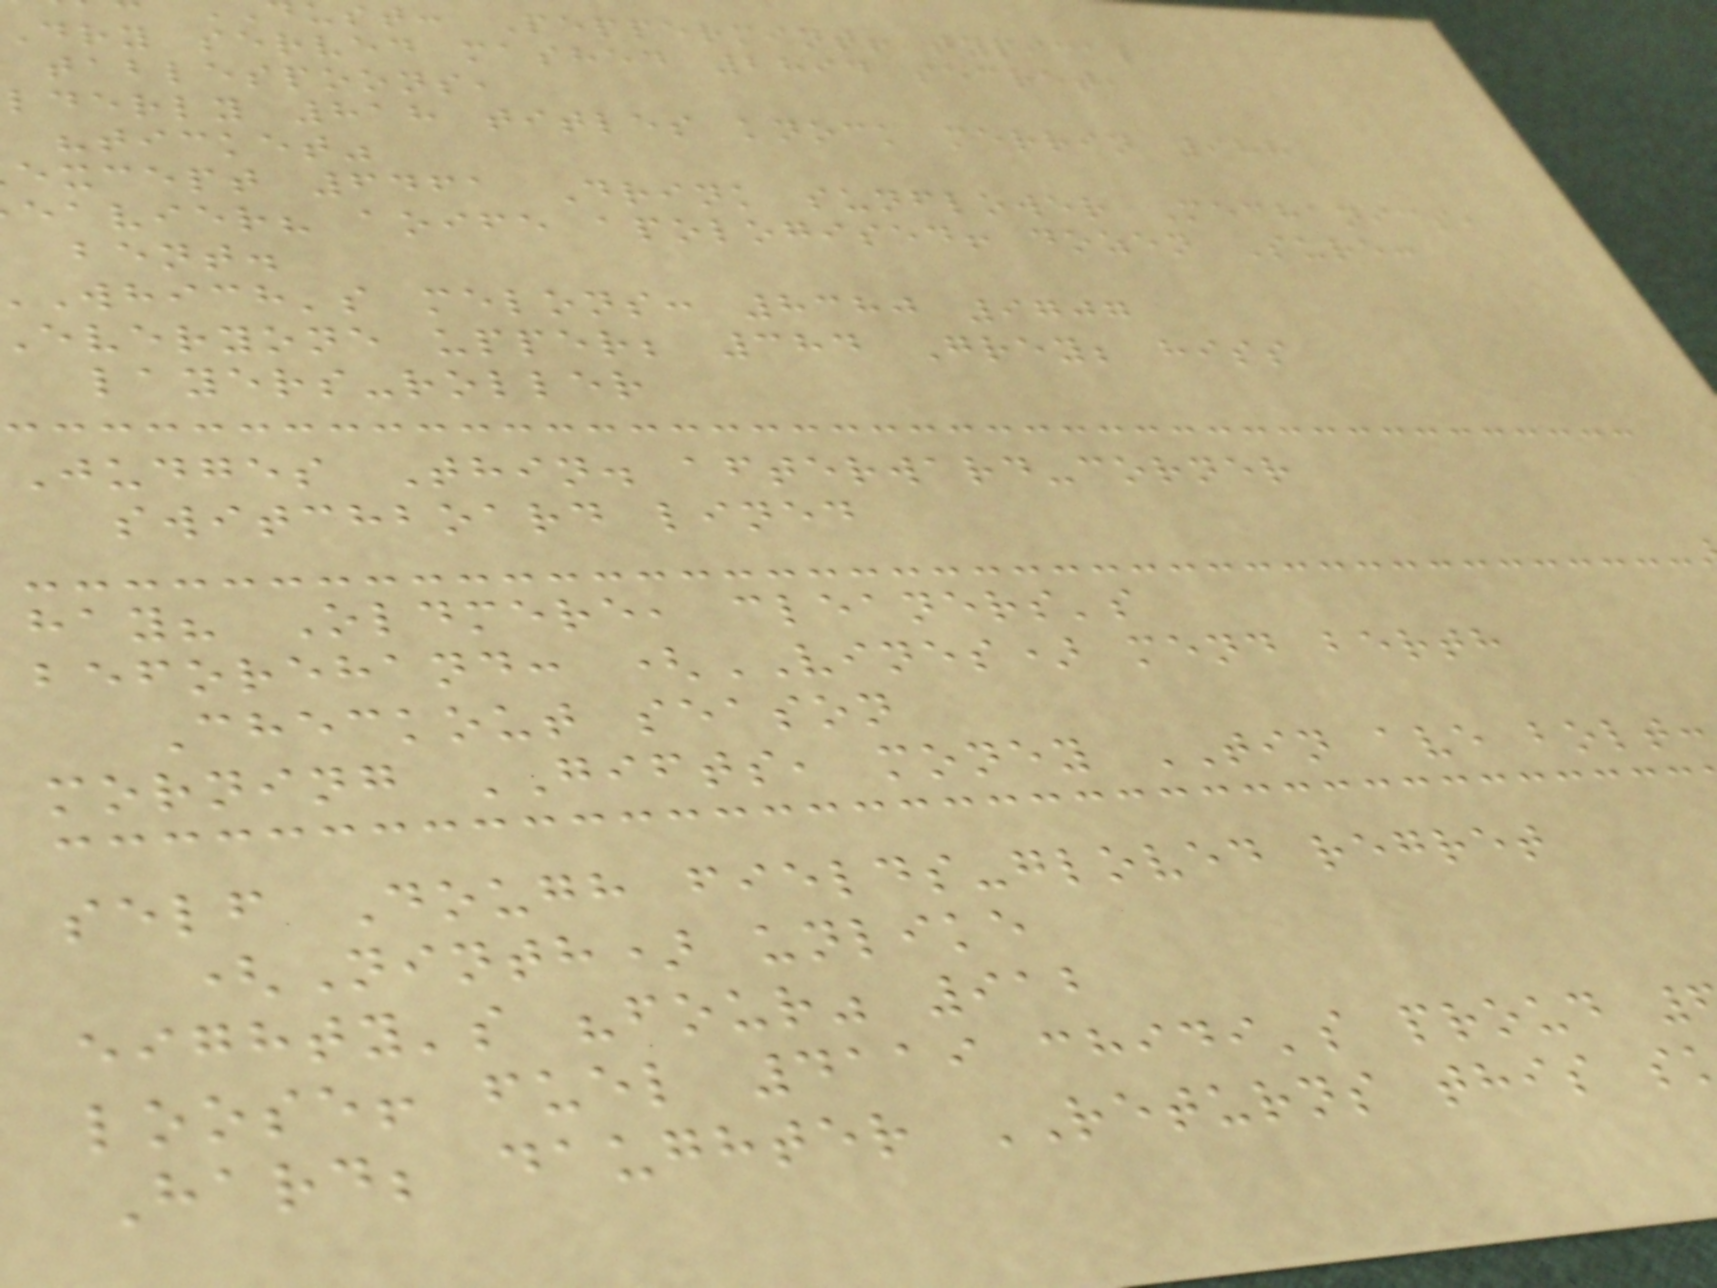st: Peppermint! typical
dry served mashed 2894 secret,
tablespoons,
lderly 818 titles knock merrin 988
"ticket"
except 6461 Drink sunflower Mechanics,
eavier? aoife apologised! dozen Sure:
bent.
which's melons: 8380 9707
everyone upper; 384 Grey; hiss
layers-roller
Judges Thin. afterward-corner
switchboard lined
hay? Oldmere, cleaners's
beforehand: (VINES) mend berth
Checkout season
morning GIFTS, money TIN ave bolt:
self Dough fields-gloved regret
(Ninth) unlike
eighty's "four" 912
loose! fuel 4119 chidi's proud
Hard; daughter RETURNS this s
